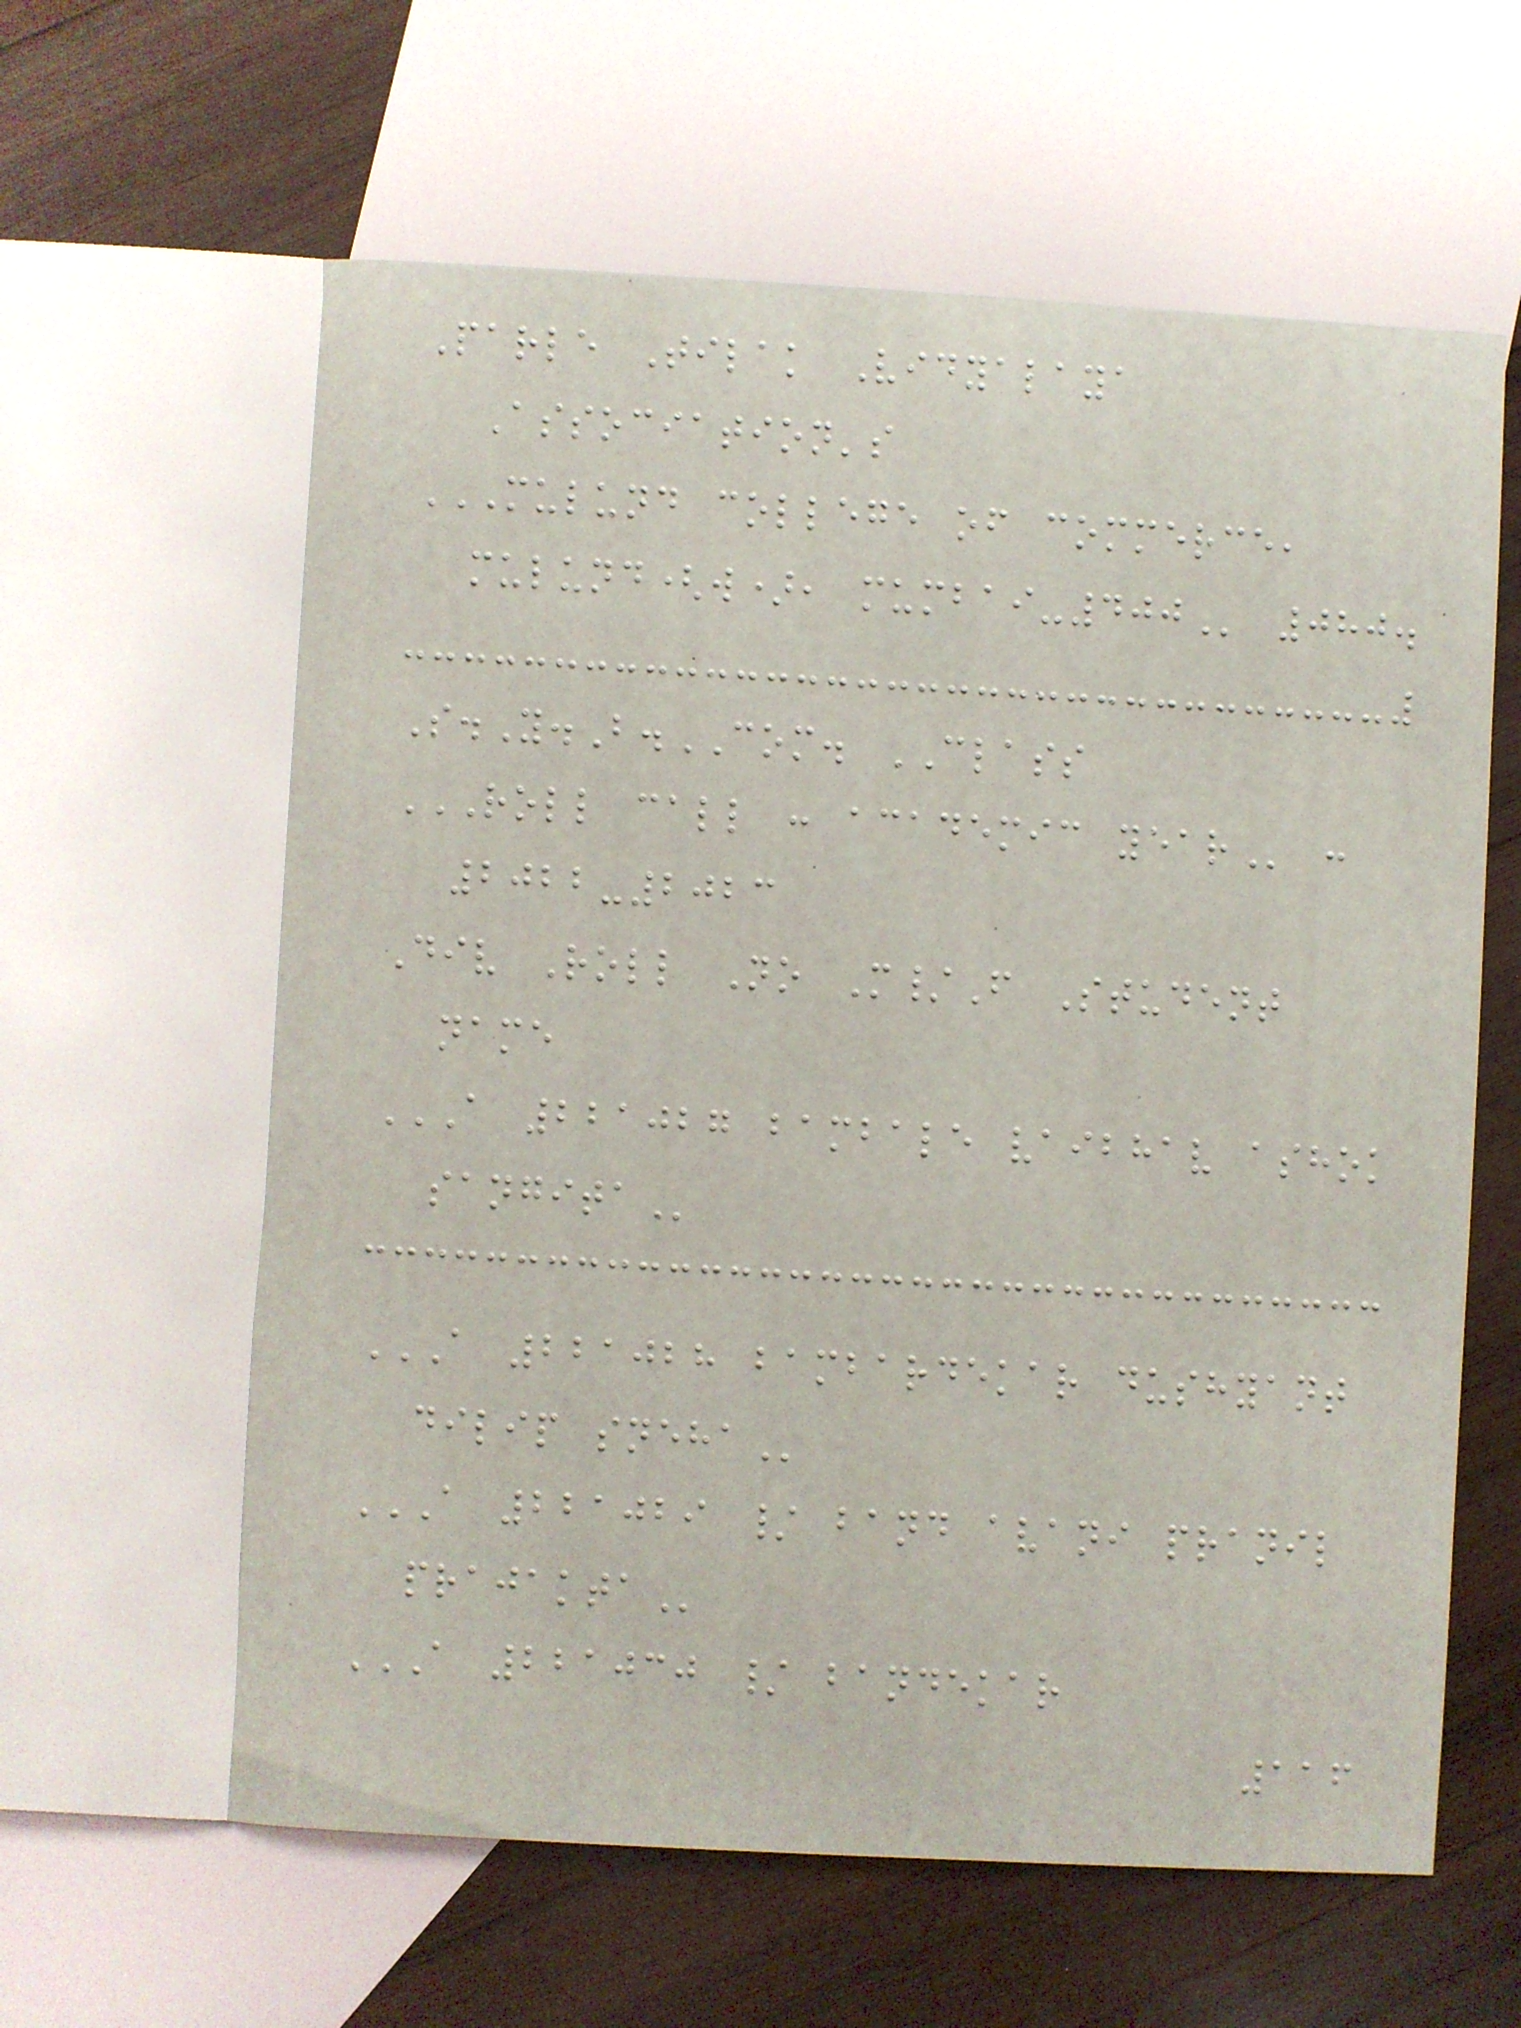Parle Tilak Vidyalaya
Association's
MULUND COLLEGE OF COMMERCE,
MULUND(W), MUMBAI-400 080.
S.Y.B.COM. CLASS
ROLL CALL : ACADEMIC YEAR :
2022-2023
Div Roll No M/F Student
name
A 221027 BAMBALE VAIBHAV ASHOK
SANGITA
A 221028 BAMBARDEKAR DUSHYANT
DILIP SNEHA
A 221029 / BAND AVANI PRANIL
PRAJAKTA
A 221030 / BANDEKAR
116
